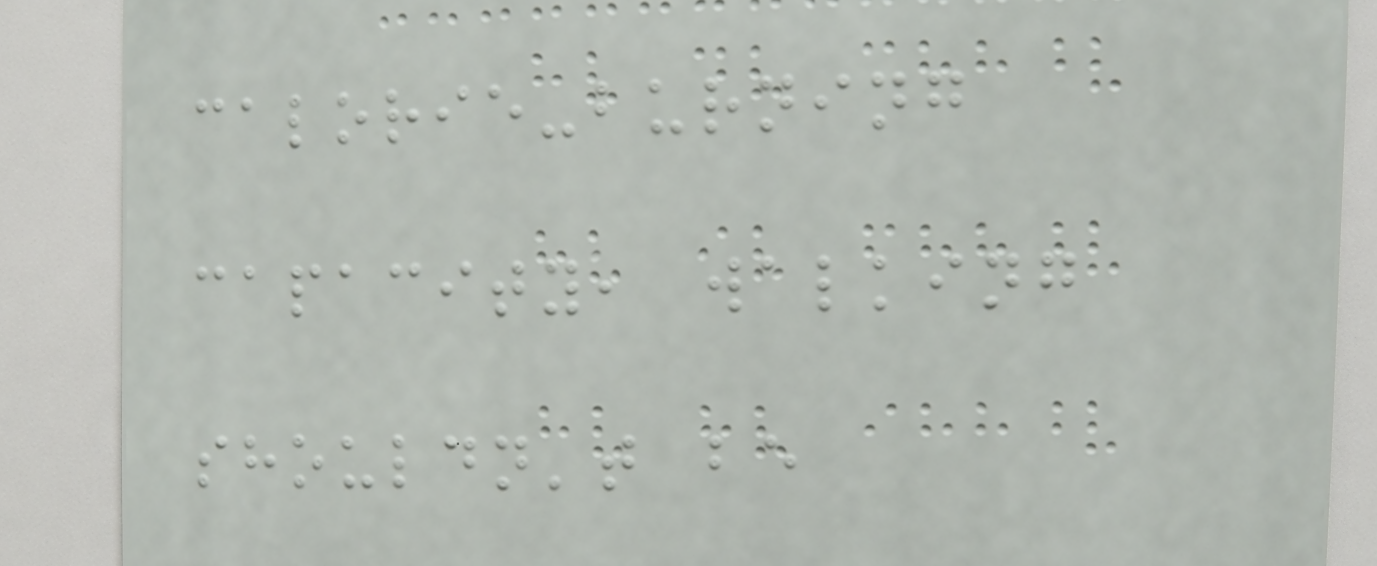calorie-burning
capacity, walking
shouldn't be
